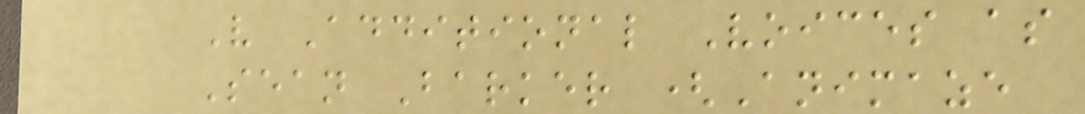V Additional Voices as
Sean Barker (Animaze
